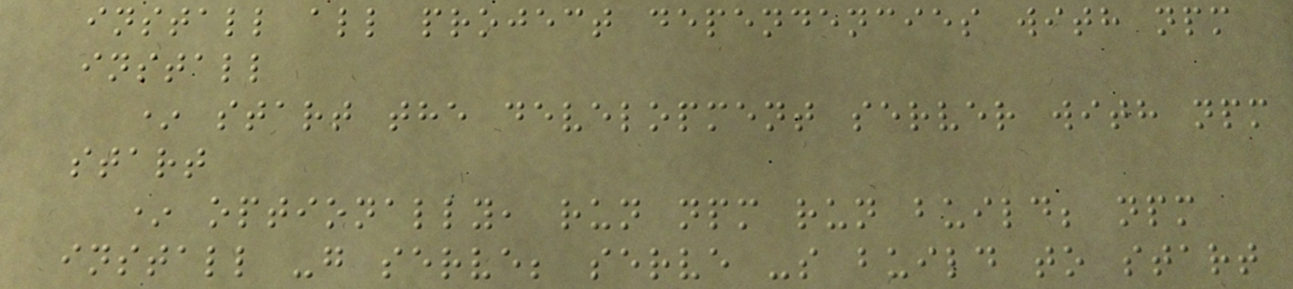install all project dependencies with npm
install
* start the development server with npm
start
* optionally, run npm run build; npm
install -g serve; serve -s build to start
